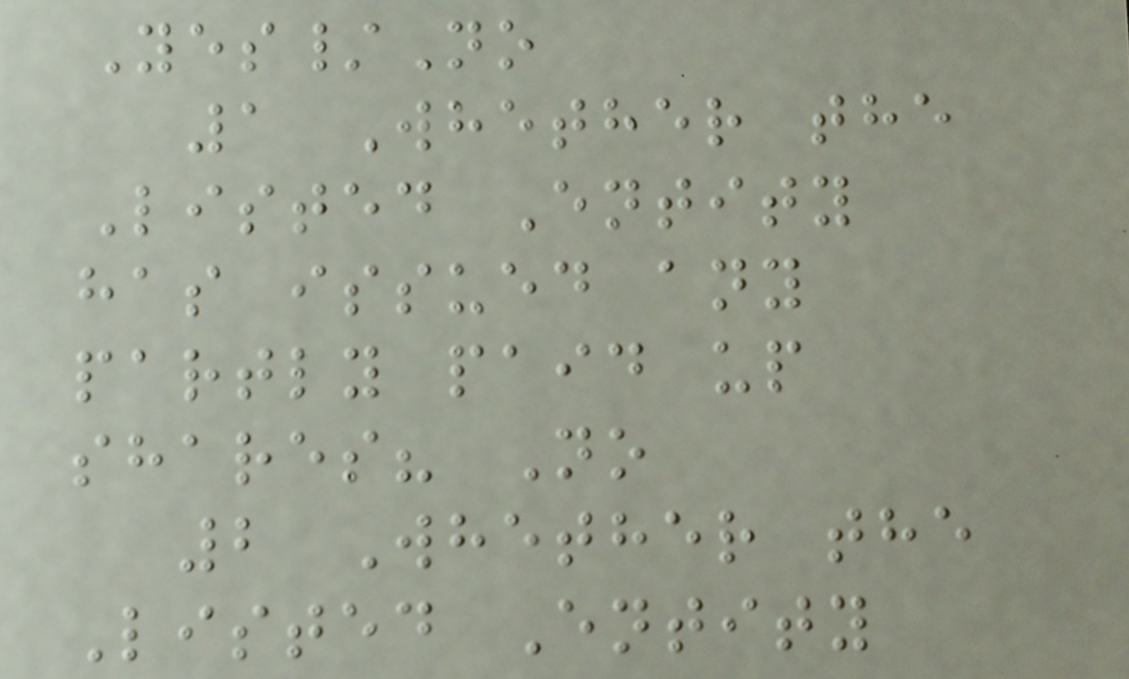Yes/No
1 Whether the
Listed Entity
has issued any
partly paid up
shares? No
2 Whether the
Listed Entity
